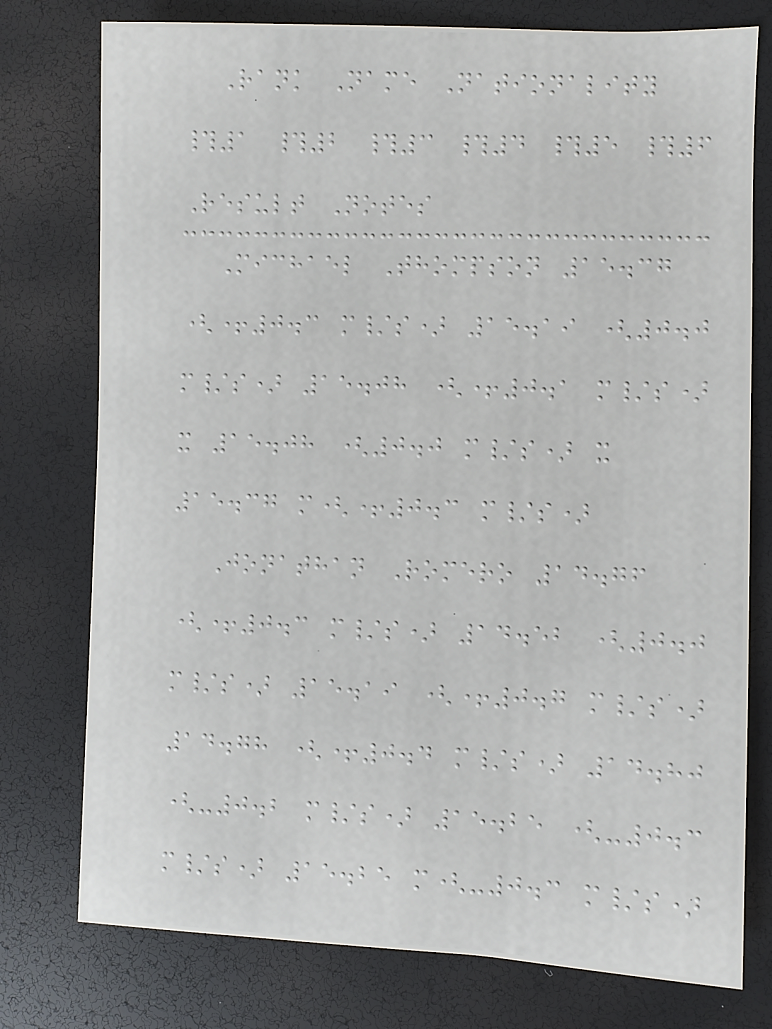Rank Name Nationality
#1 #2 #3 #4 #5 #6
Result Notes
Michael Thompson 15.37
(+0.3 m/s) 15.19 (0.0
m/s) 15.08 (+0.1 m/s)
x 15.08 (0.0 m/s) x
15.37 m(+0.3 m/s)
Jonathan Romero 14.76
(+0.3 m/s) 14.52 (0.0
m/s) 15.19 (+0.7 m/s)
14.78 (+0.4 m/s) 14.80
(-0.2 m/s) 15.25 (-0.3
m/s) 15.25 m(-0.3 m/s)
